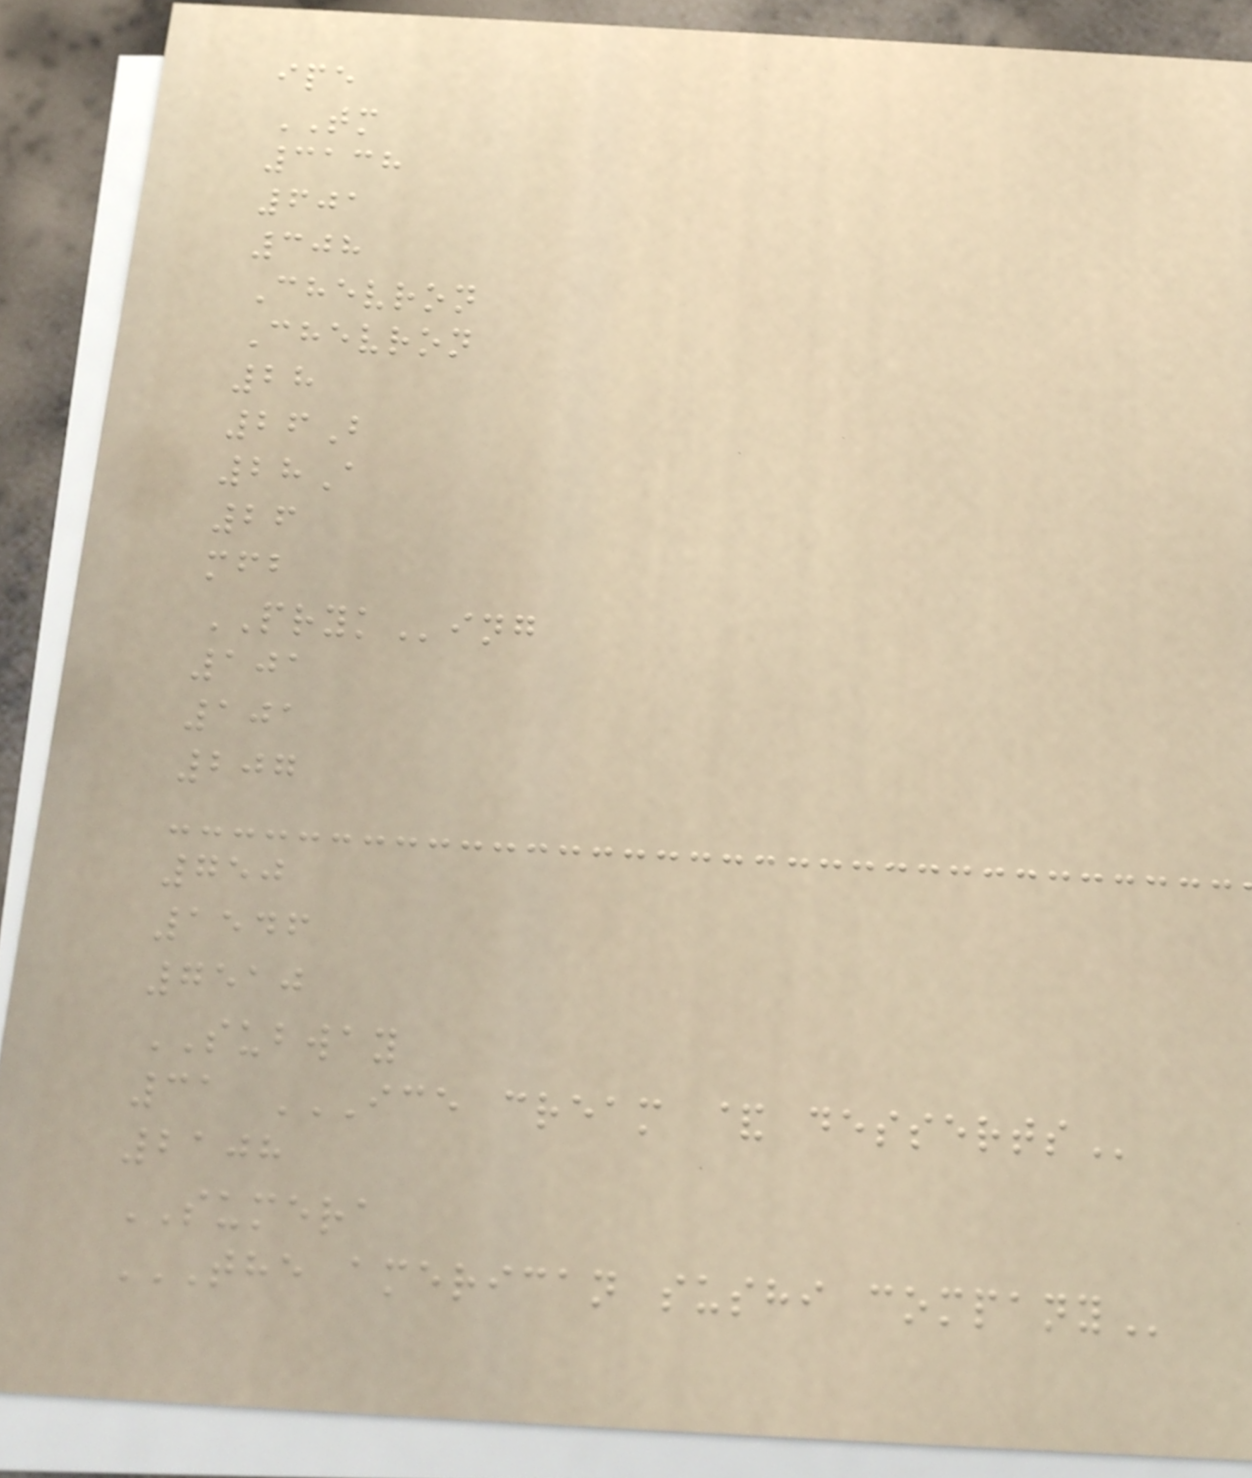ipe
TM
3138
601
308
Chevron
Chevron
28
26B
28A
26
mfb
PRYKing
101
101
207
750
1546
7510
SUBWAY
31 ICE CREAM & DESSERTS
2108
SUMERA
THE AMERICAN SUSHI COMPANY
